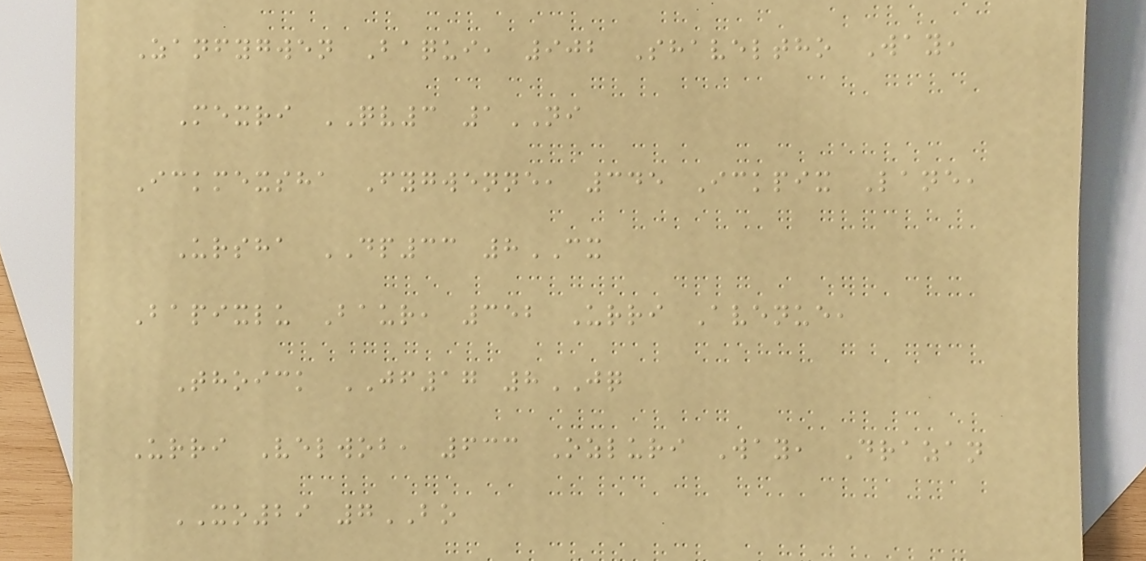Zanfygwen Baqui, 902 Shaveltho Way,
Mexri QV3 1NI
Ickmexsha Fygwenne, 345 Ickpix Lane,
Ursha DP33 8CX
Bapixlu Baur, 352 Urri Avenue,
Thoick JF17 8JQ
Urri Velwob, 633 Ozluri Way, Drazan
XO29 7BO
